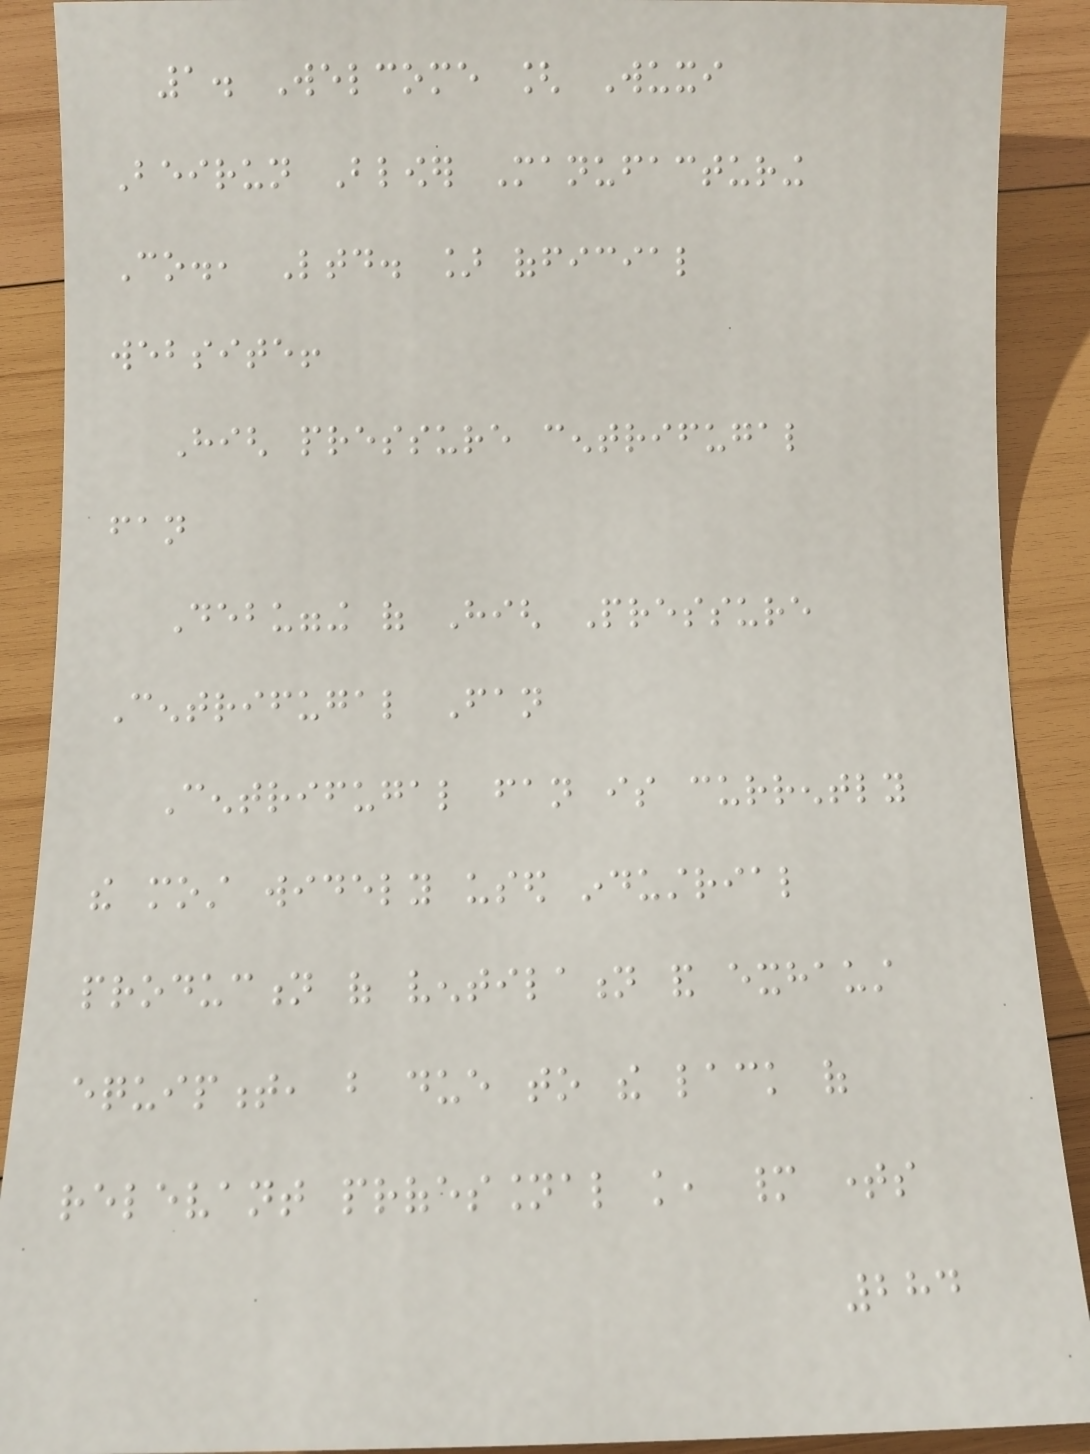1. Welcome [ Wuxi
Beirun Blower Manufacturing
Co., Ltd. ] official
website!
High pressure centrifugal
fan
Debugging of High Pressure
Centrifugal Fan
Centrifugal fan is currently
the most widely used industrial
production of ventilation and exhaust
equipment, but due to the lack of
relevant professional knowledge, many times
284
